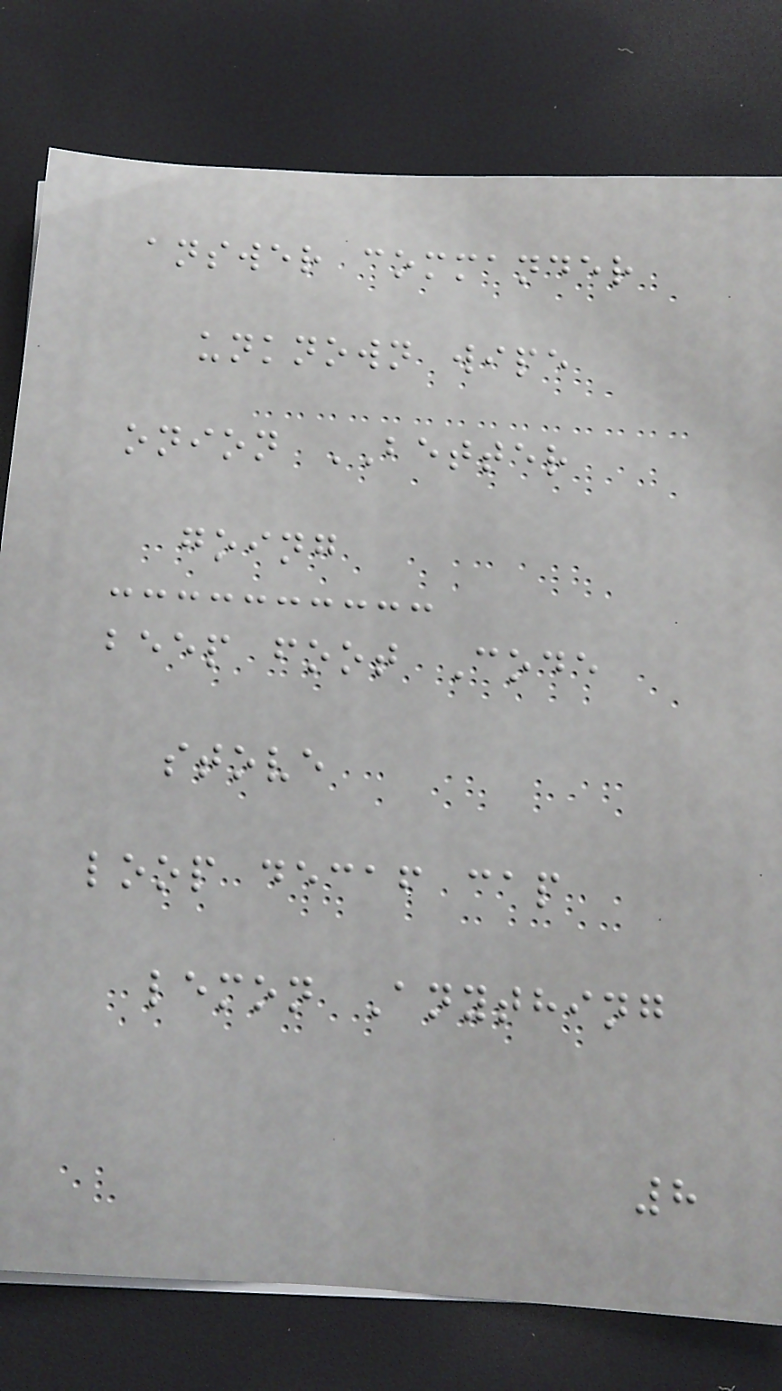answer commander
unknown wipe
onion BETTER
going
beep foot Code
stove
loop decaf cap
lemon Anything
8
